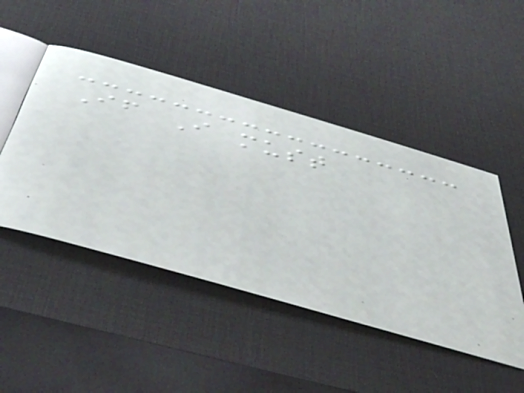If I must
